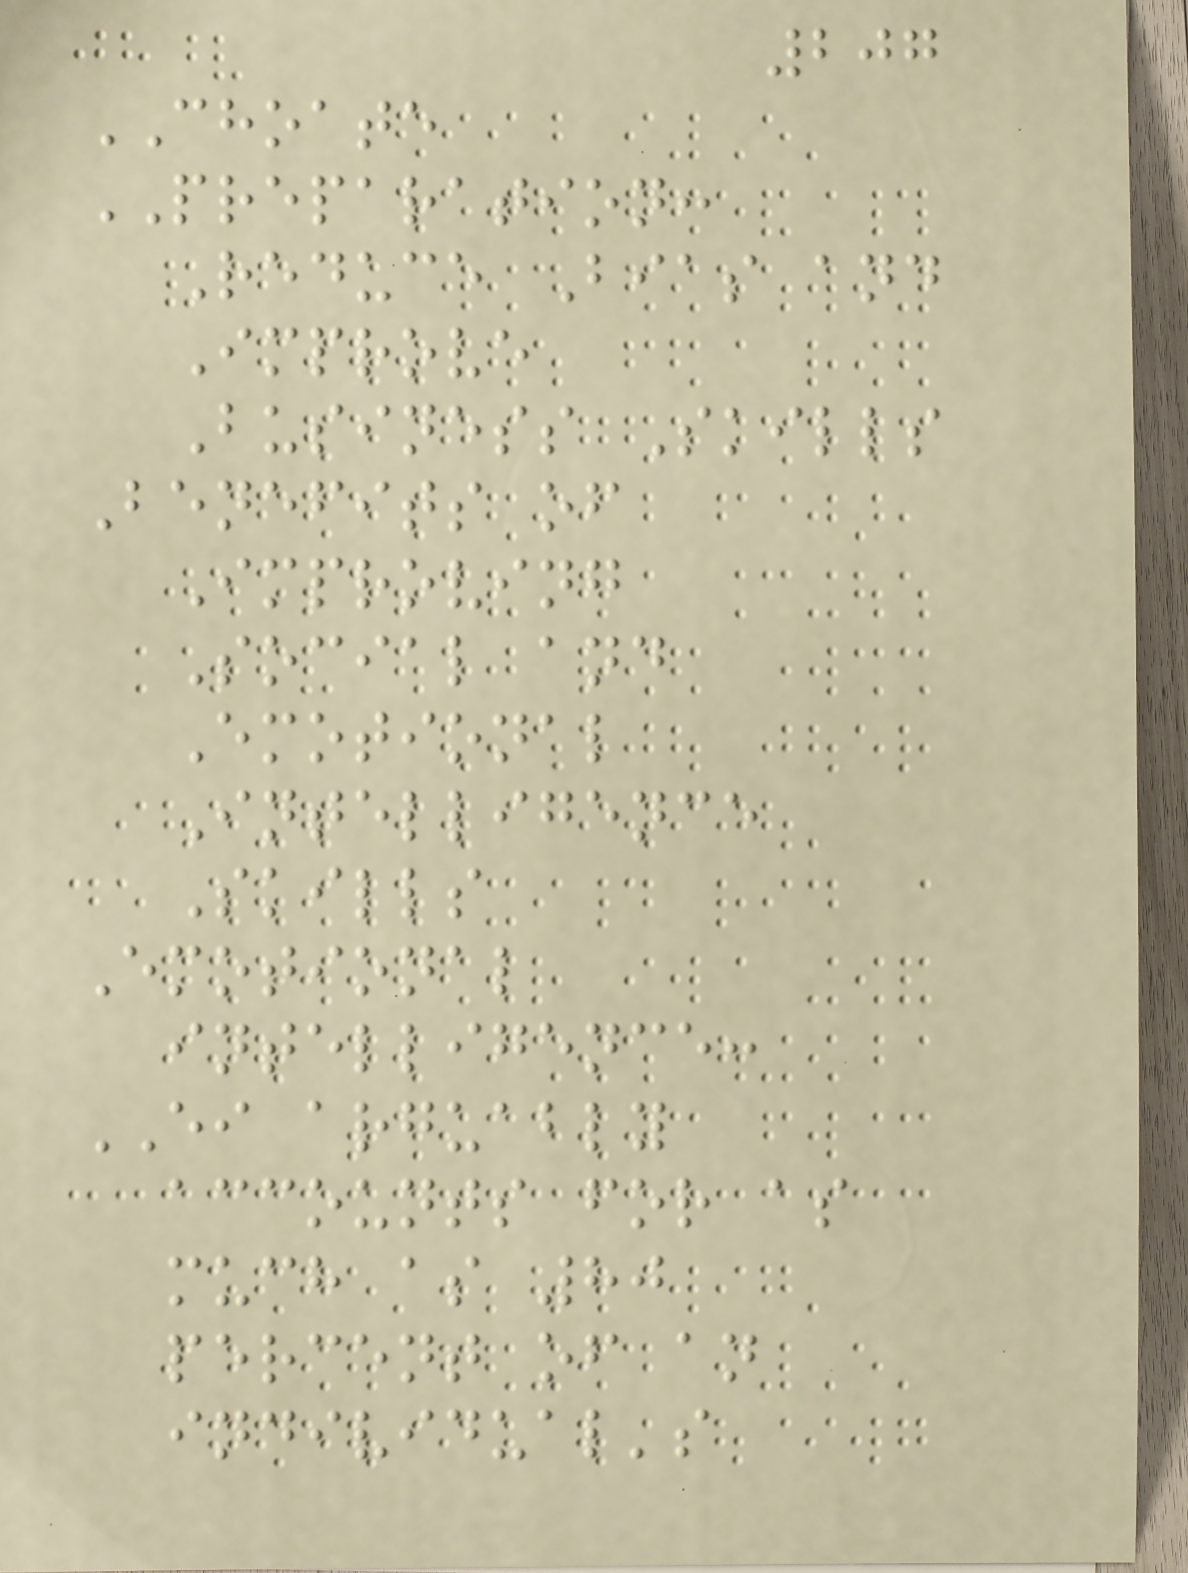207
CHOATE
PREPARATION:
Reduce Bias and
Improve
Business Skills
Benefits of
Improving
Social and
Emotional
Intelligence
Skills
Emotional
intelligence:
EI arguably
accounts for as
much as 80
percent of an
individual's
